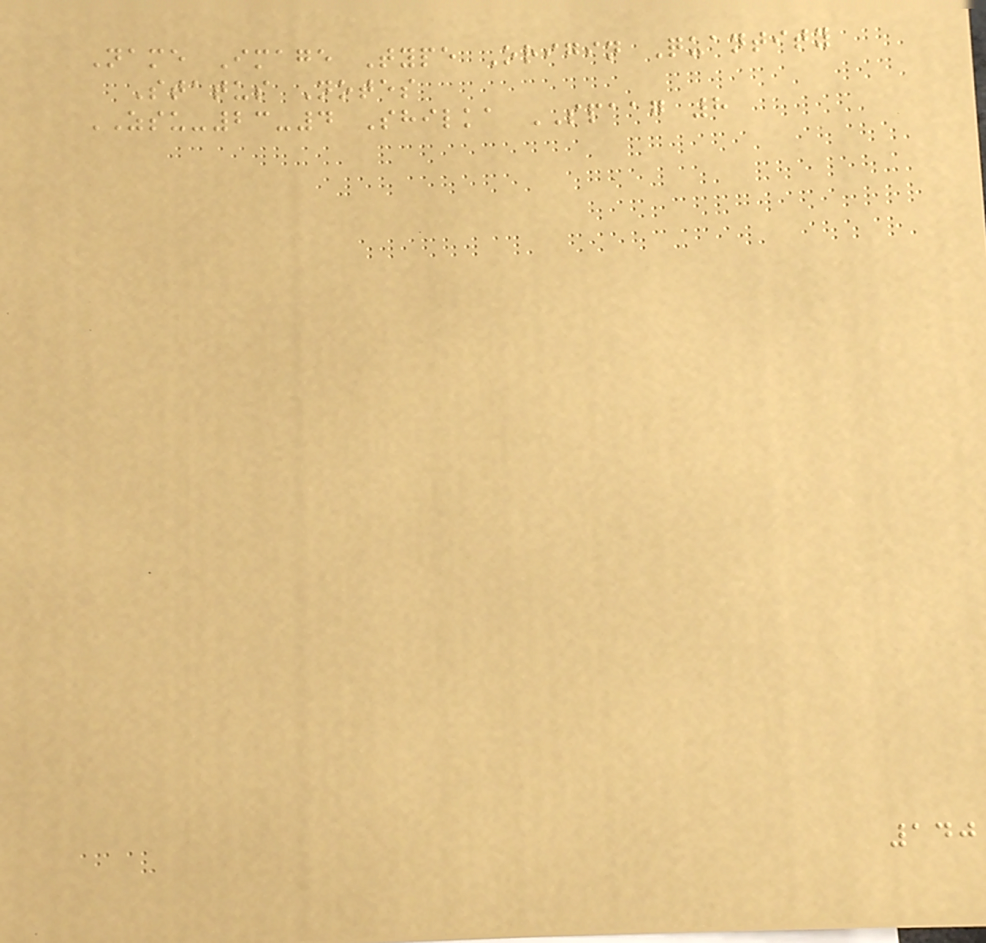Name Image Type Origin Quantity
Status Notes
ZSU-23-4 Shilka SPAAG 8
140
